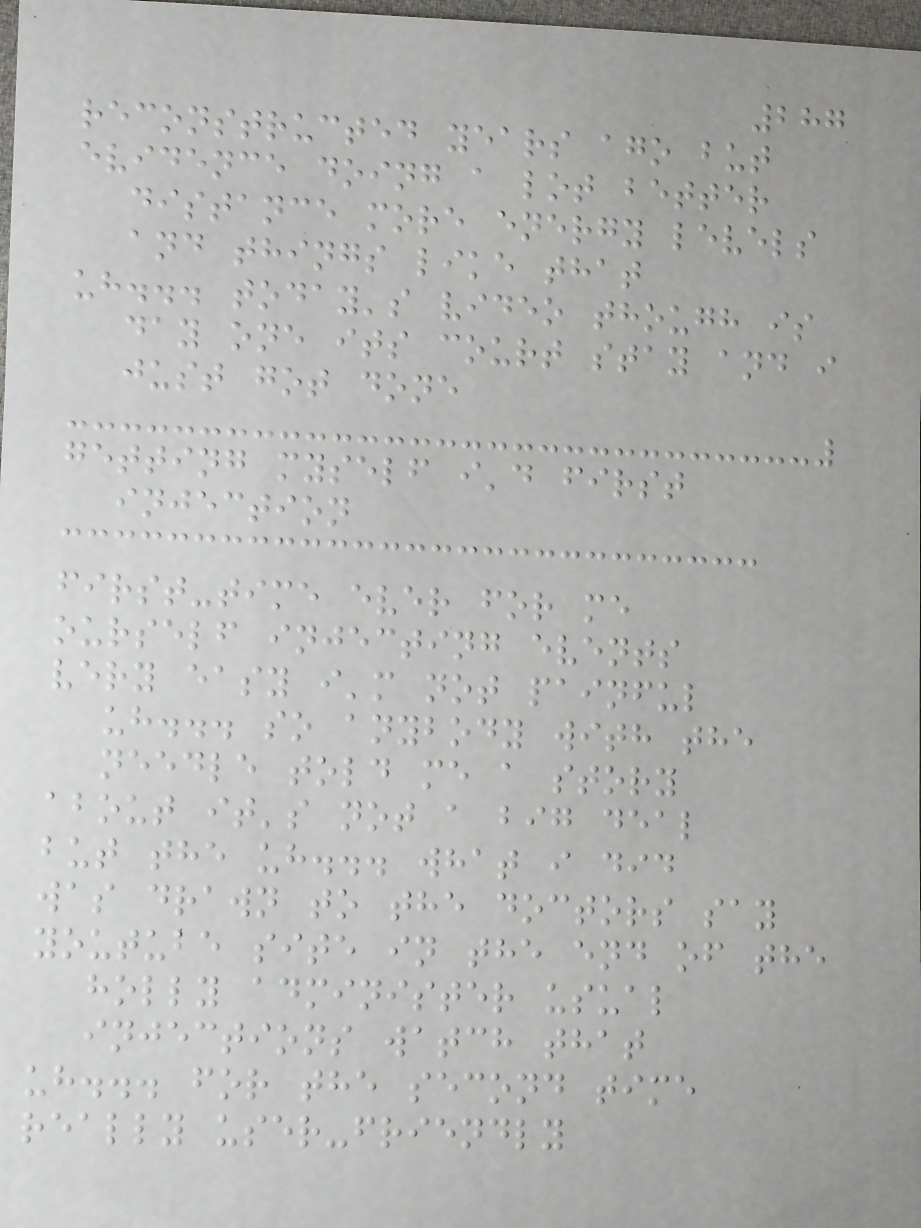287
reconstructed years ago but
evidence doing a lot better
distance more energy levels
and things like that
uh... today's video though is
day one its court stay and i
just got done
getting myself i'd first
injection
first-time ever for me
ourself injecting events
very easy i'm not painful
uh... so anybody with the
needle told me a story
about it's not a big deal
but the uh... what i did
was drawn to the doctors say
youtube site in the end of the
holly administer usual
injections watch that
uh... for the second time
really user-friendly
